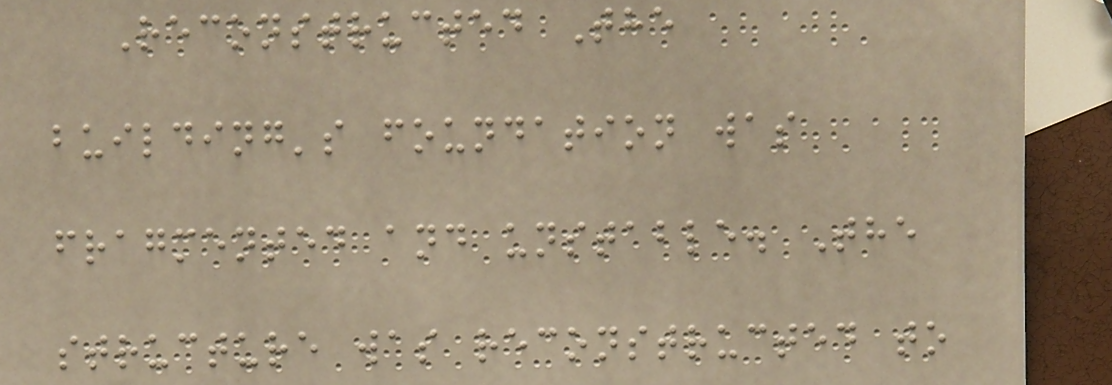Reconstructed The
building's foundation was
fragmented and unstable. The
structure was reconstructed to
